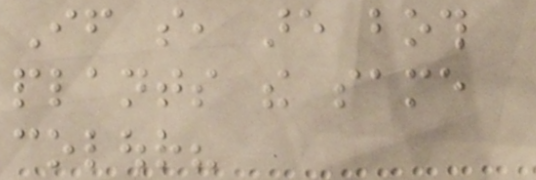If so, are both
plants the same
colour?
